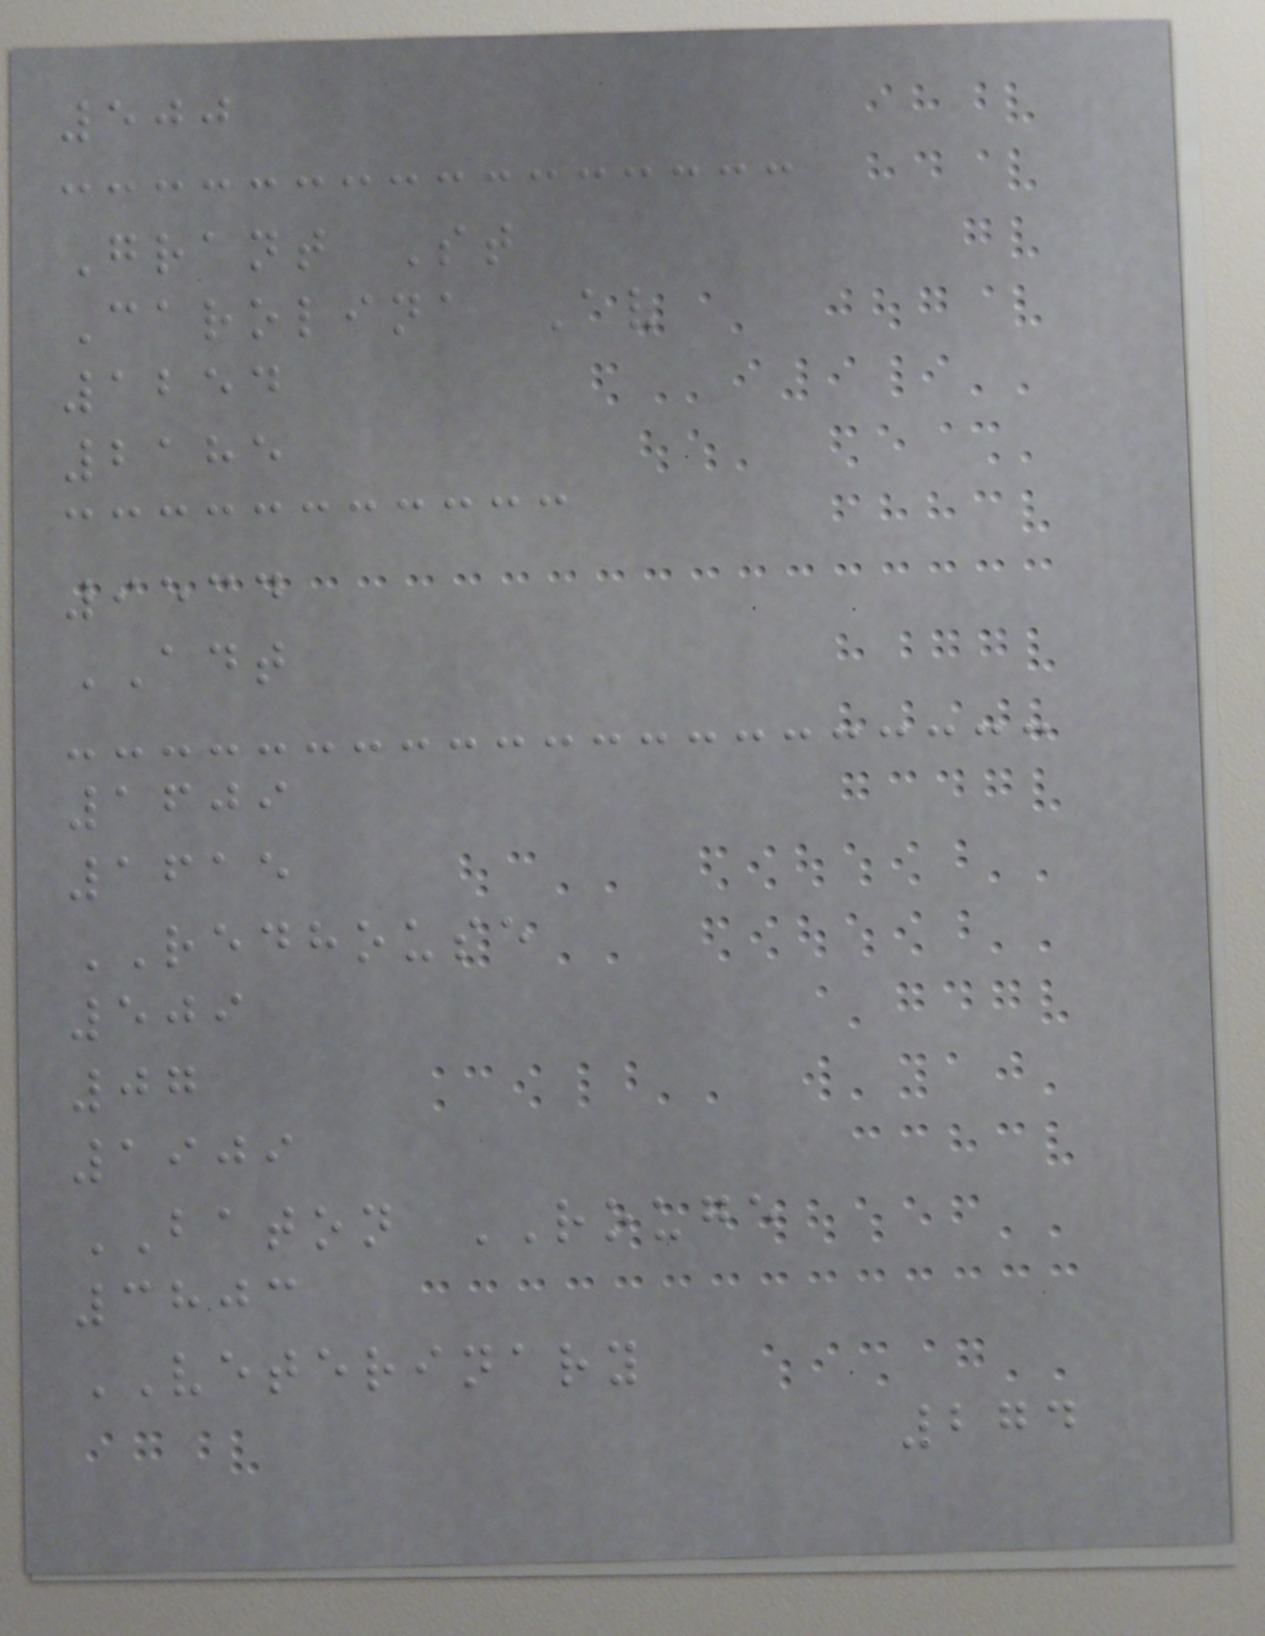500
Grant St
Carolina Av
1254
2185
9534
ADT
1609
1615
REDHOUSE
509
07
1909
BATON ROUGE
3803
VETERINARY
274
